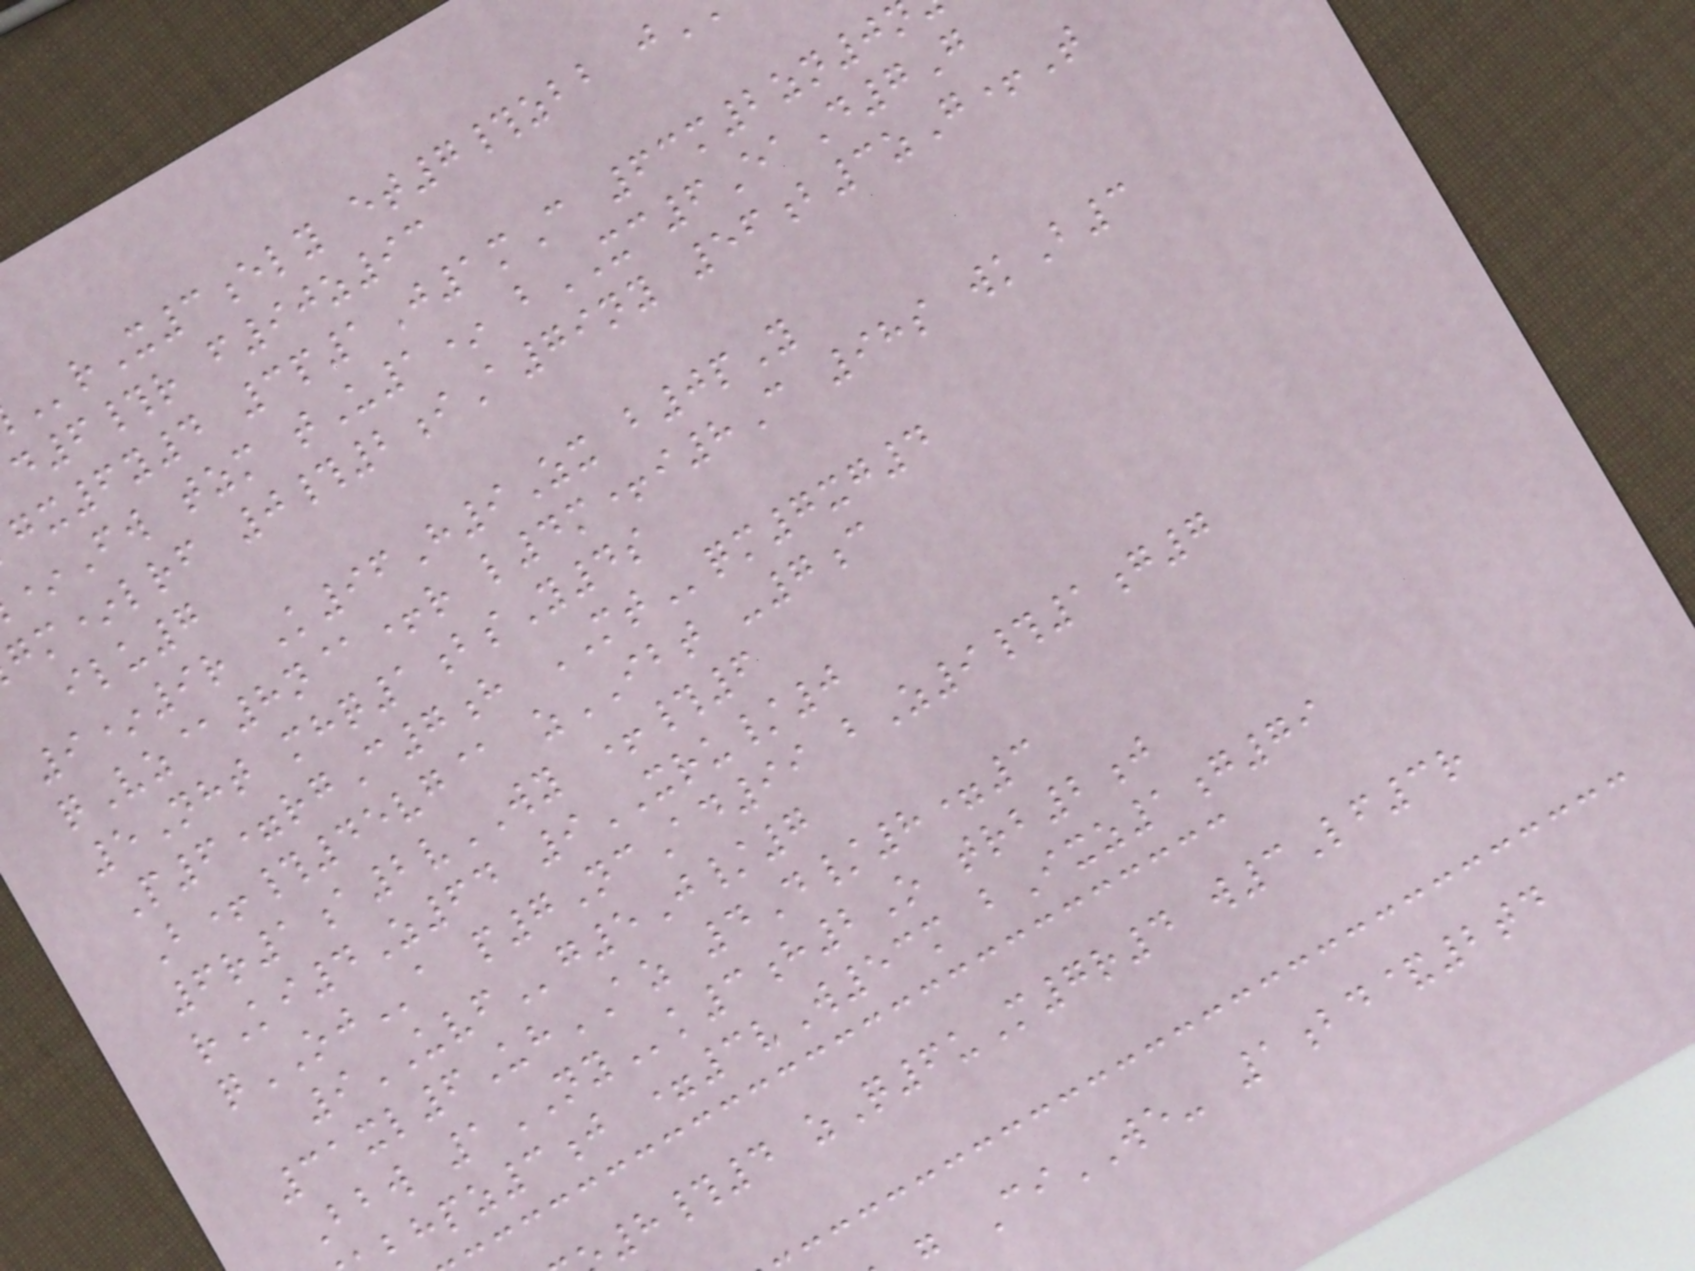rX3ely et7#zbb j
d6#r f90z93
gx6y4 3p1J1mC 63m2zn0
*Fw tzm tU1* bXC6EaD7G
gm*lrf 0#2iA79ny 56b3zG+T
ilu7
9*9r K96H9Zx b0pY
qVz@8n@+r l4m+i8C 98s wkB3
5Nht mhq1bsY4s
P6=rgC7h MTqm7xg4
B+#45vg@ zIBT -7c
6r1a2vWY +#6
rKi4Z64 9XRU/0
qOJa p7NcAd99 bZ9#1g7
9UVFg5J/7
31xl6UhAZ 4D/8=3
Bbw 1NYk3h2O trb2j
pz3j =3vW53m bIxz1g79
8#4 zQ6uM7r4 w3Lf3r
g CiWE- 1bd&2td
